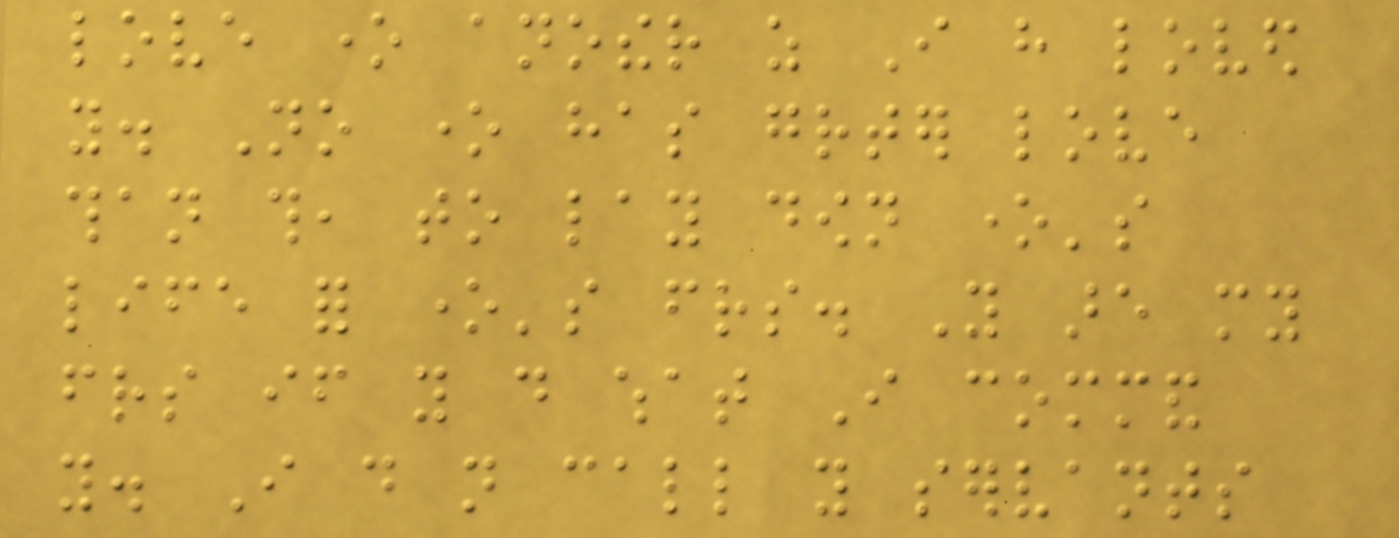love one another as I have loved
you. No one has greater love
than this, to lay down one's
life for one's friends. You are my
friends if you do what I command
you. I do not call you servants
